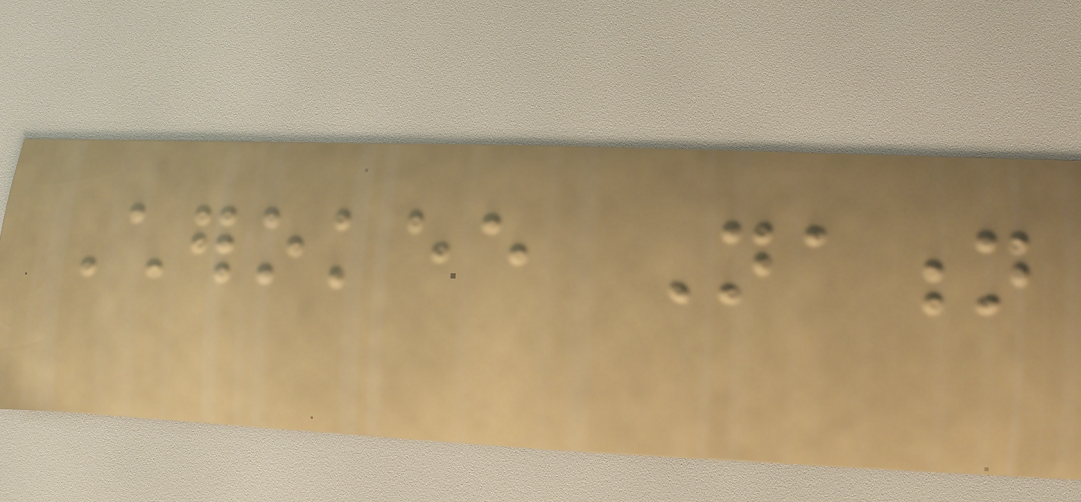Cherokee Nation
